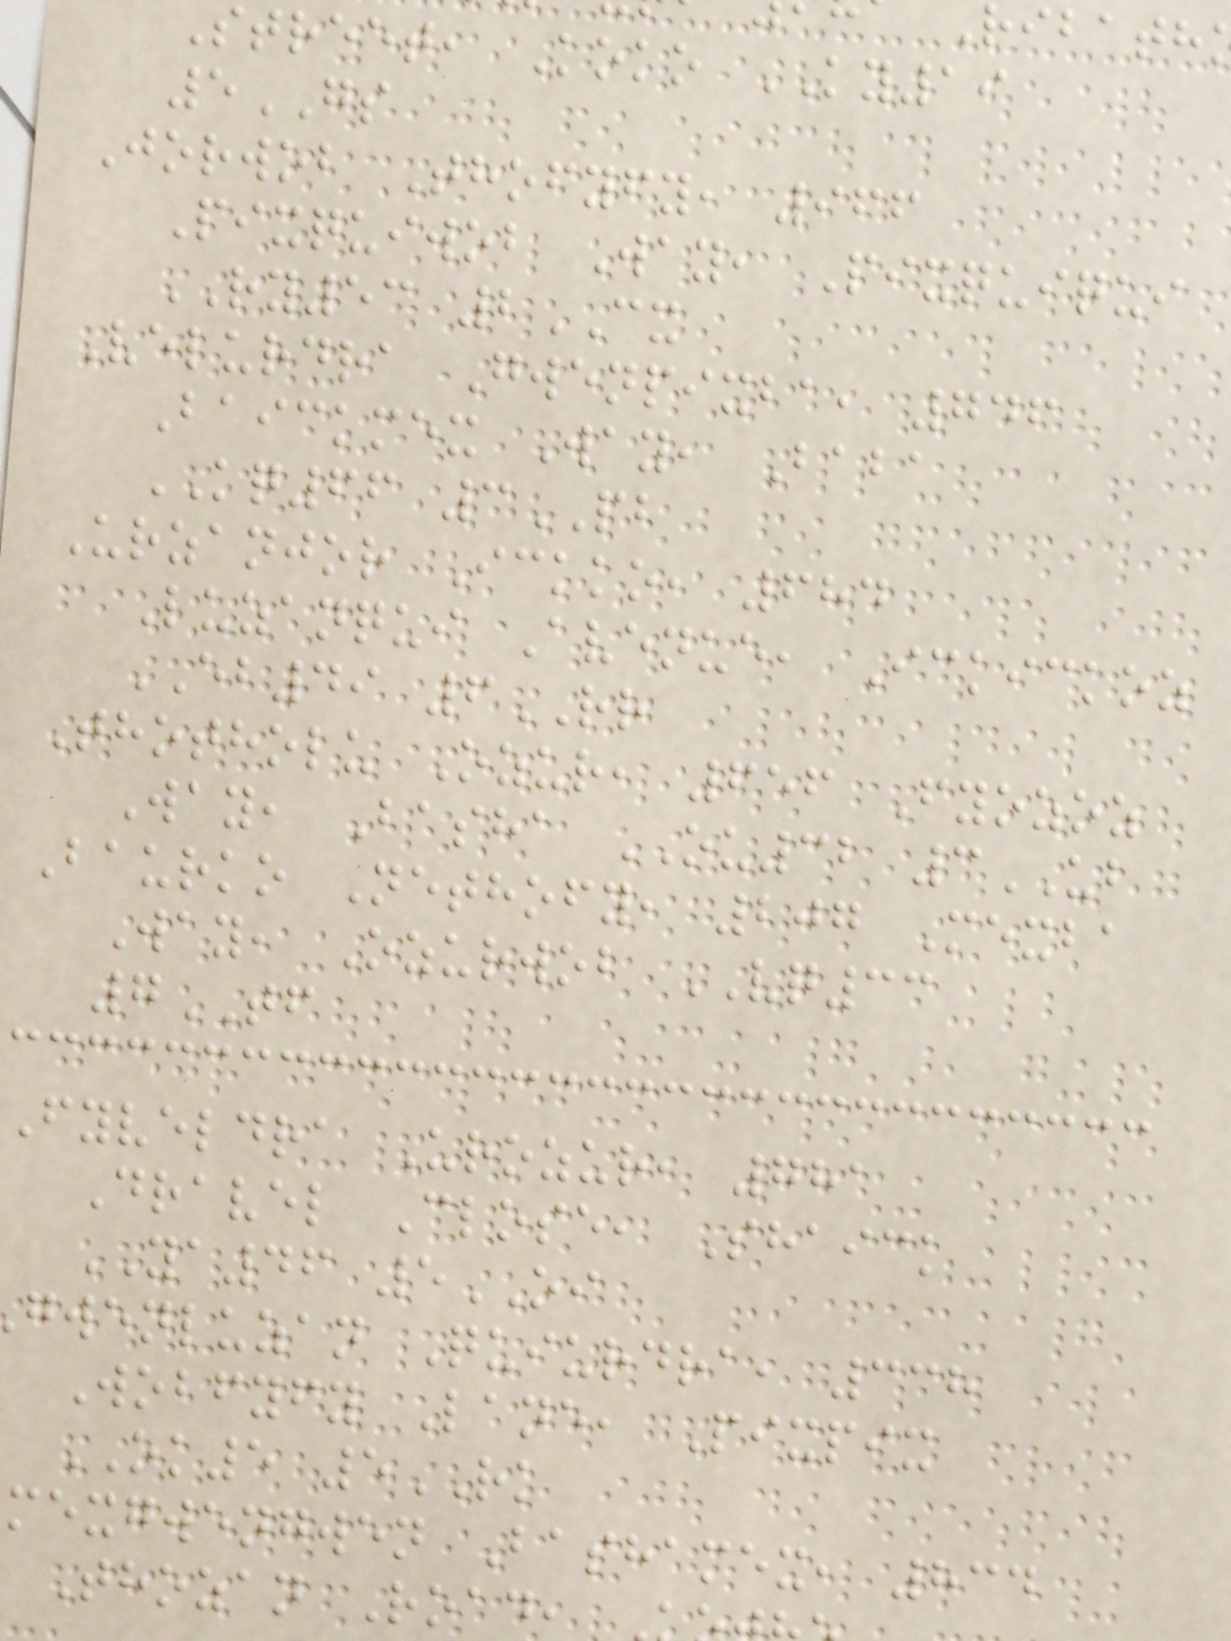street, Koko KY19
5GS
Jorwob Thofyfy, 966
Pixquiwob Way, Pixquiqui
RY53 2CX
Velurdra Gwenpixba, 746
Baickmex Way, Baba
KQ66 3PB
Urzanjor Ickko, 684
Luzanqui Avenue, Ickickoz
EB49 6RR
Thotholu Ozur, 656 Fyozoz
Way, Basha OU32 3UB
Baurko Nethofy, 207 Mexba
Way, Ozurwob VQ33
7TF
Fyveldra Urozur, 781
Dravel Close, Shaick
YA46 5OI
gwenluzan Quiurdra, 338
Wobfyfy Lane, Pixpix
OK5 5RK
mexgwengwen Bashamex, 834
Thozan Road,
